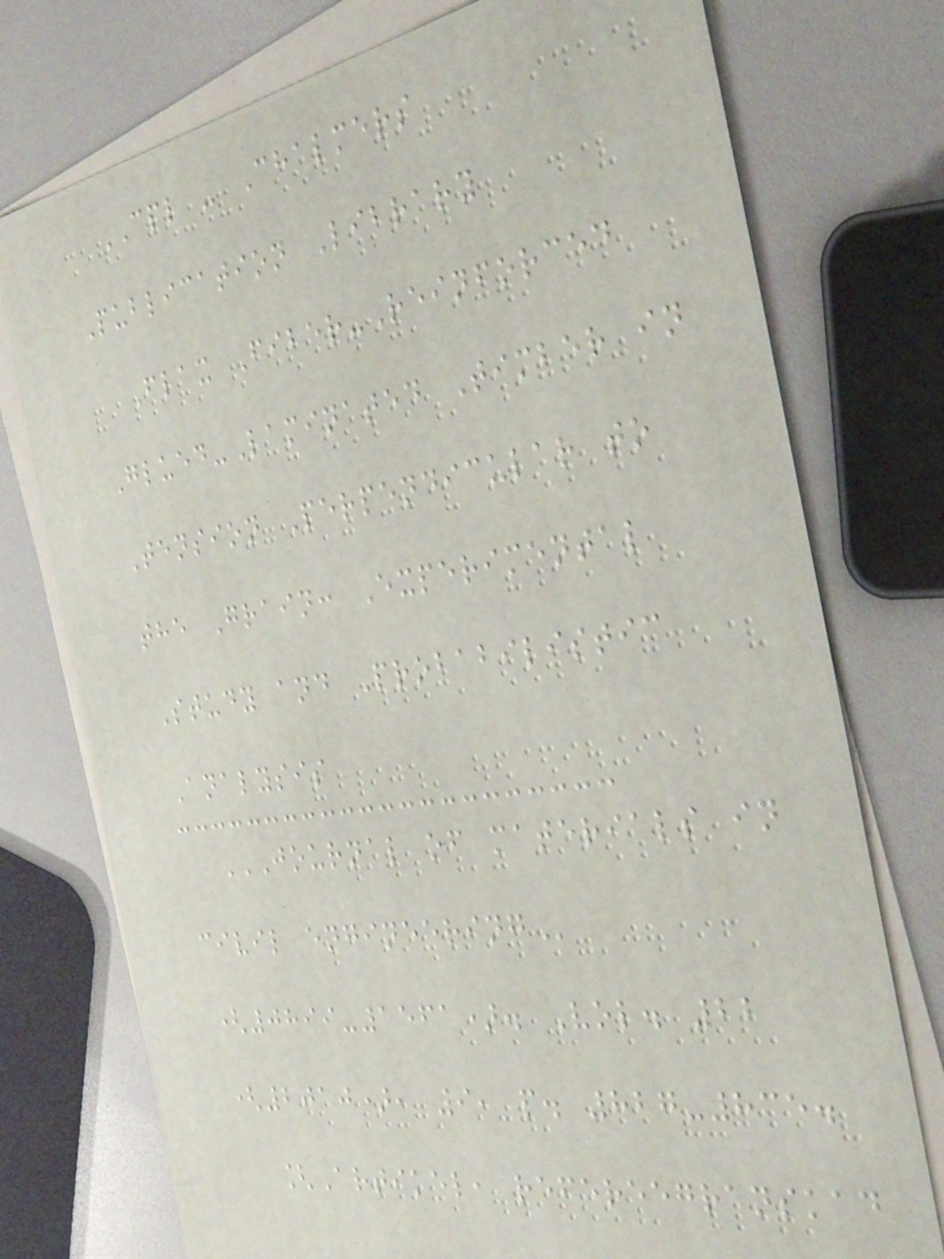CPL - Chalmers
Publication Library
Flax Fiber-Reinforced
Glued-Laminated Timber in
Tension Perpendicular to
the Grain: Experimental
Study and Probabilistic
Analysis
JOURNAL OF MATERIALS IN
CIVIL ENGINEERING
(0899-1561). Vol. 22
(2010), 9, p. 827-835.
[Artikel, refereegranskad
